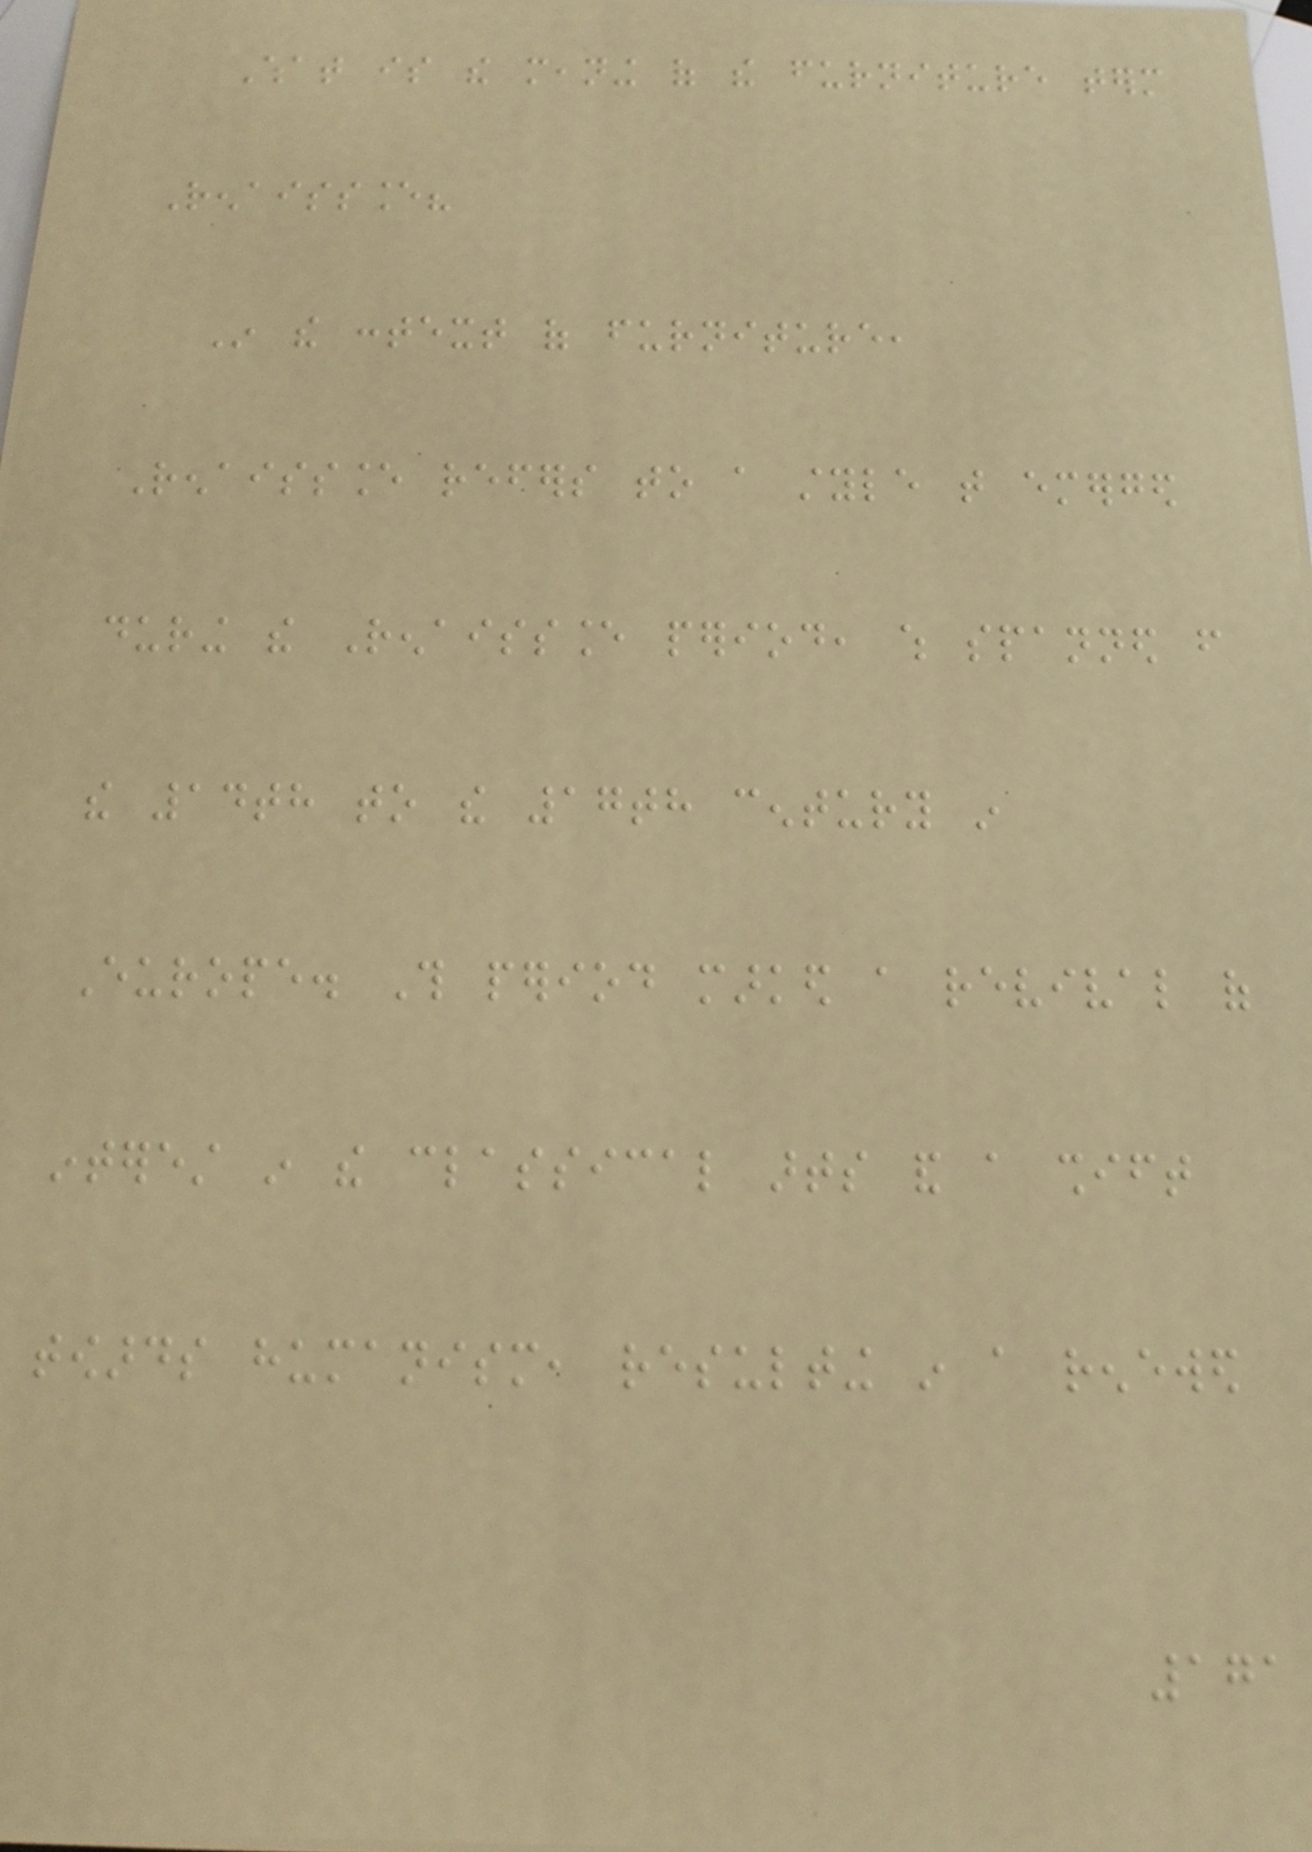What is the meaning of the furniture term
Renaissance?
In the context of furniture,
Renaissance refers to a style that emerged
during the Renaissance period, which spanned from
the 14th to the 17th century in
Europe. This period marked a revival of
interest in the classical arts and a shift
towards humanism, resulting in a renewed
171
